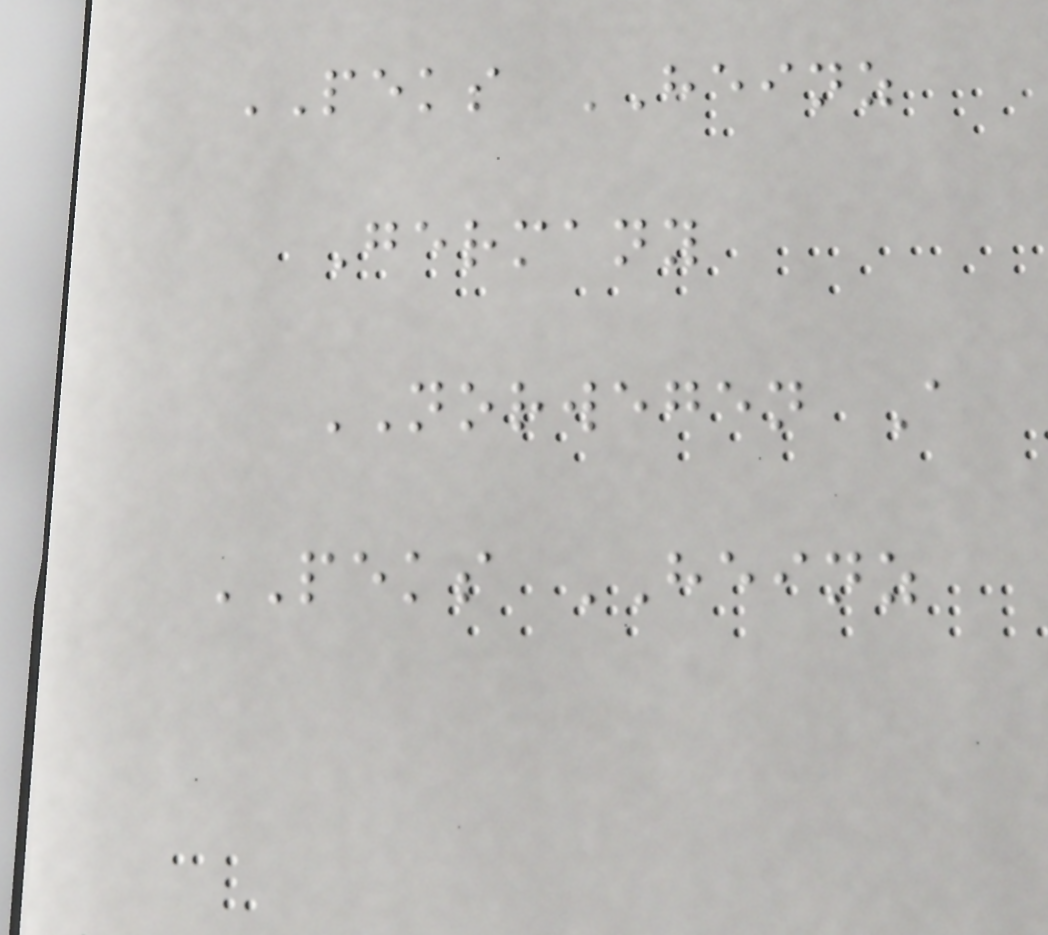PEKS HEINZ
Germany
NORWEGEN A
PEKS HEINZ
